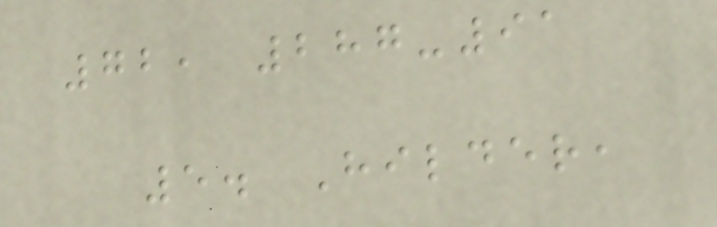72, 287-91
5. Hilder,
